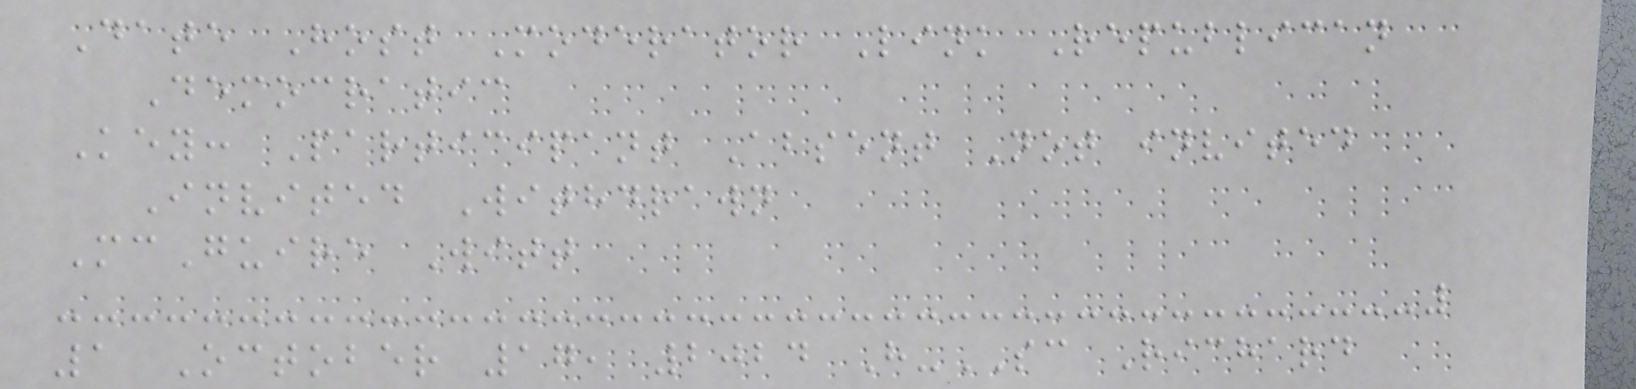Date Host Moderator Link Republican
Democratic
Key: Participant Absent Not invited
Invited Withdrawn
McGuire Witt
1 October 17, 2024 H-SC Richard
